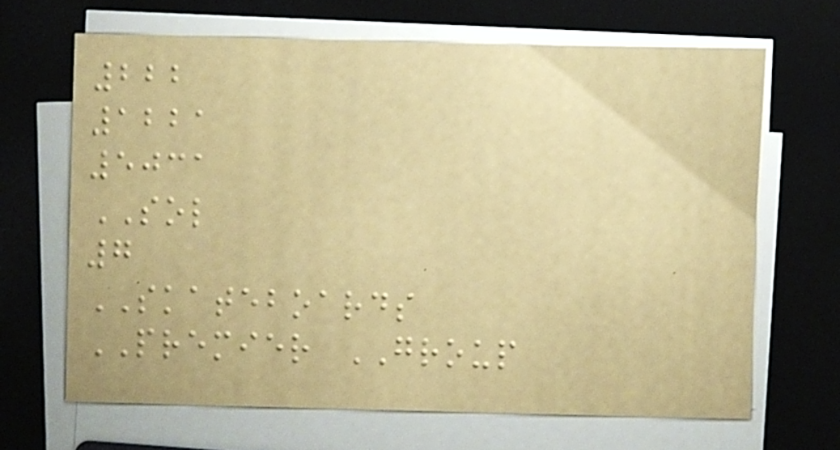222
1221
5031
SOL
7
SKATEBOARDS
PREMIER GROUP
